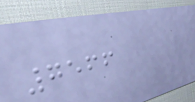7566
